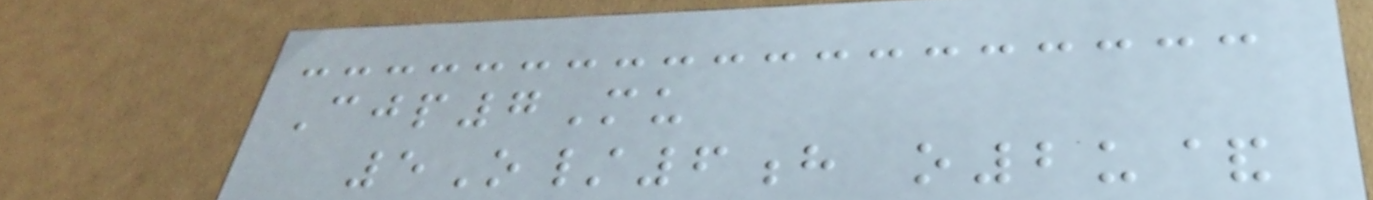Cjp7Mu
5O/6h o2u&
